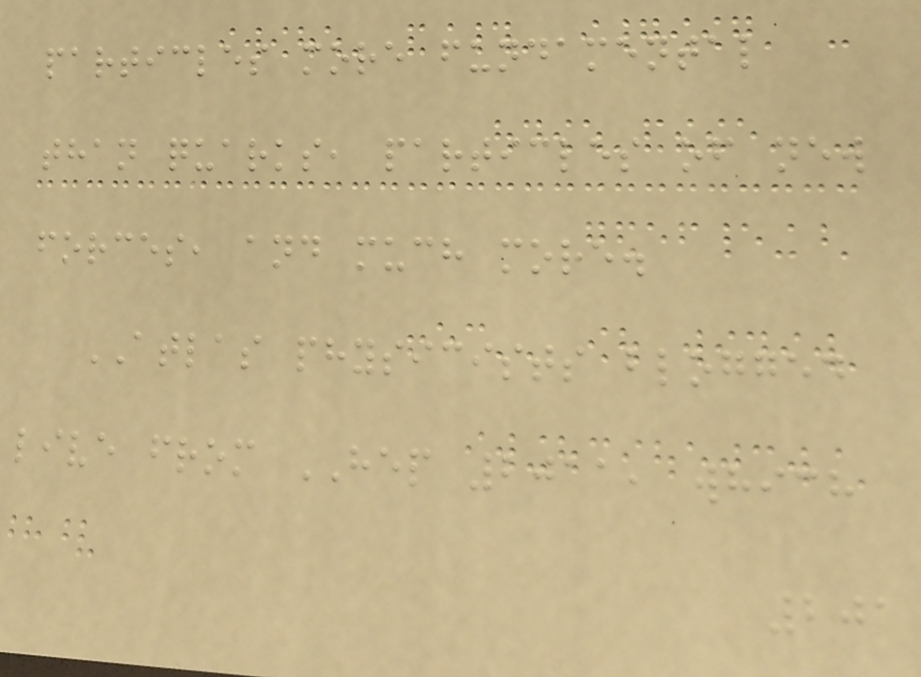particles more fundamental
than quarks, particles of new
forces, and much more.
ATLAS physicists blogged
live from HEP 2011, which
201
